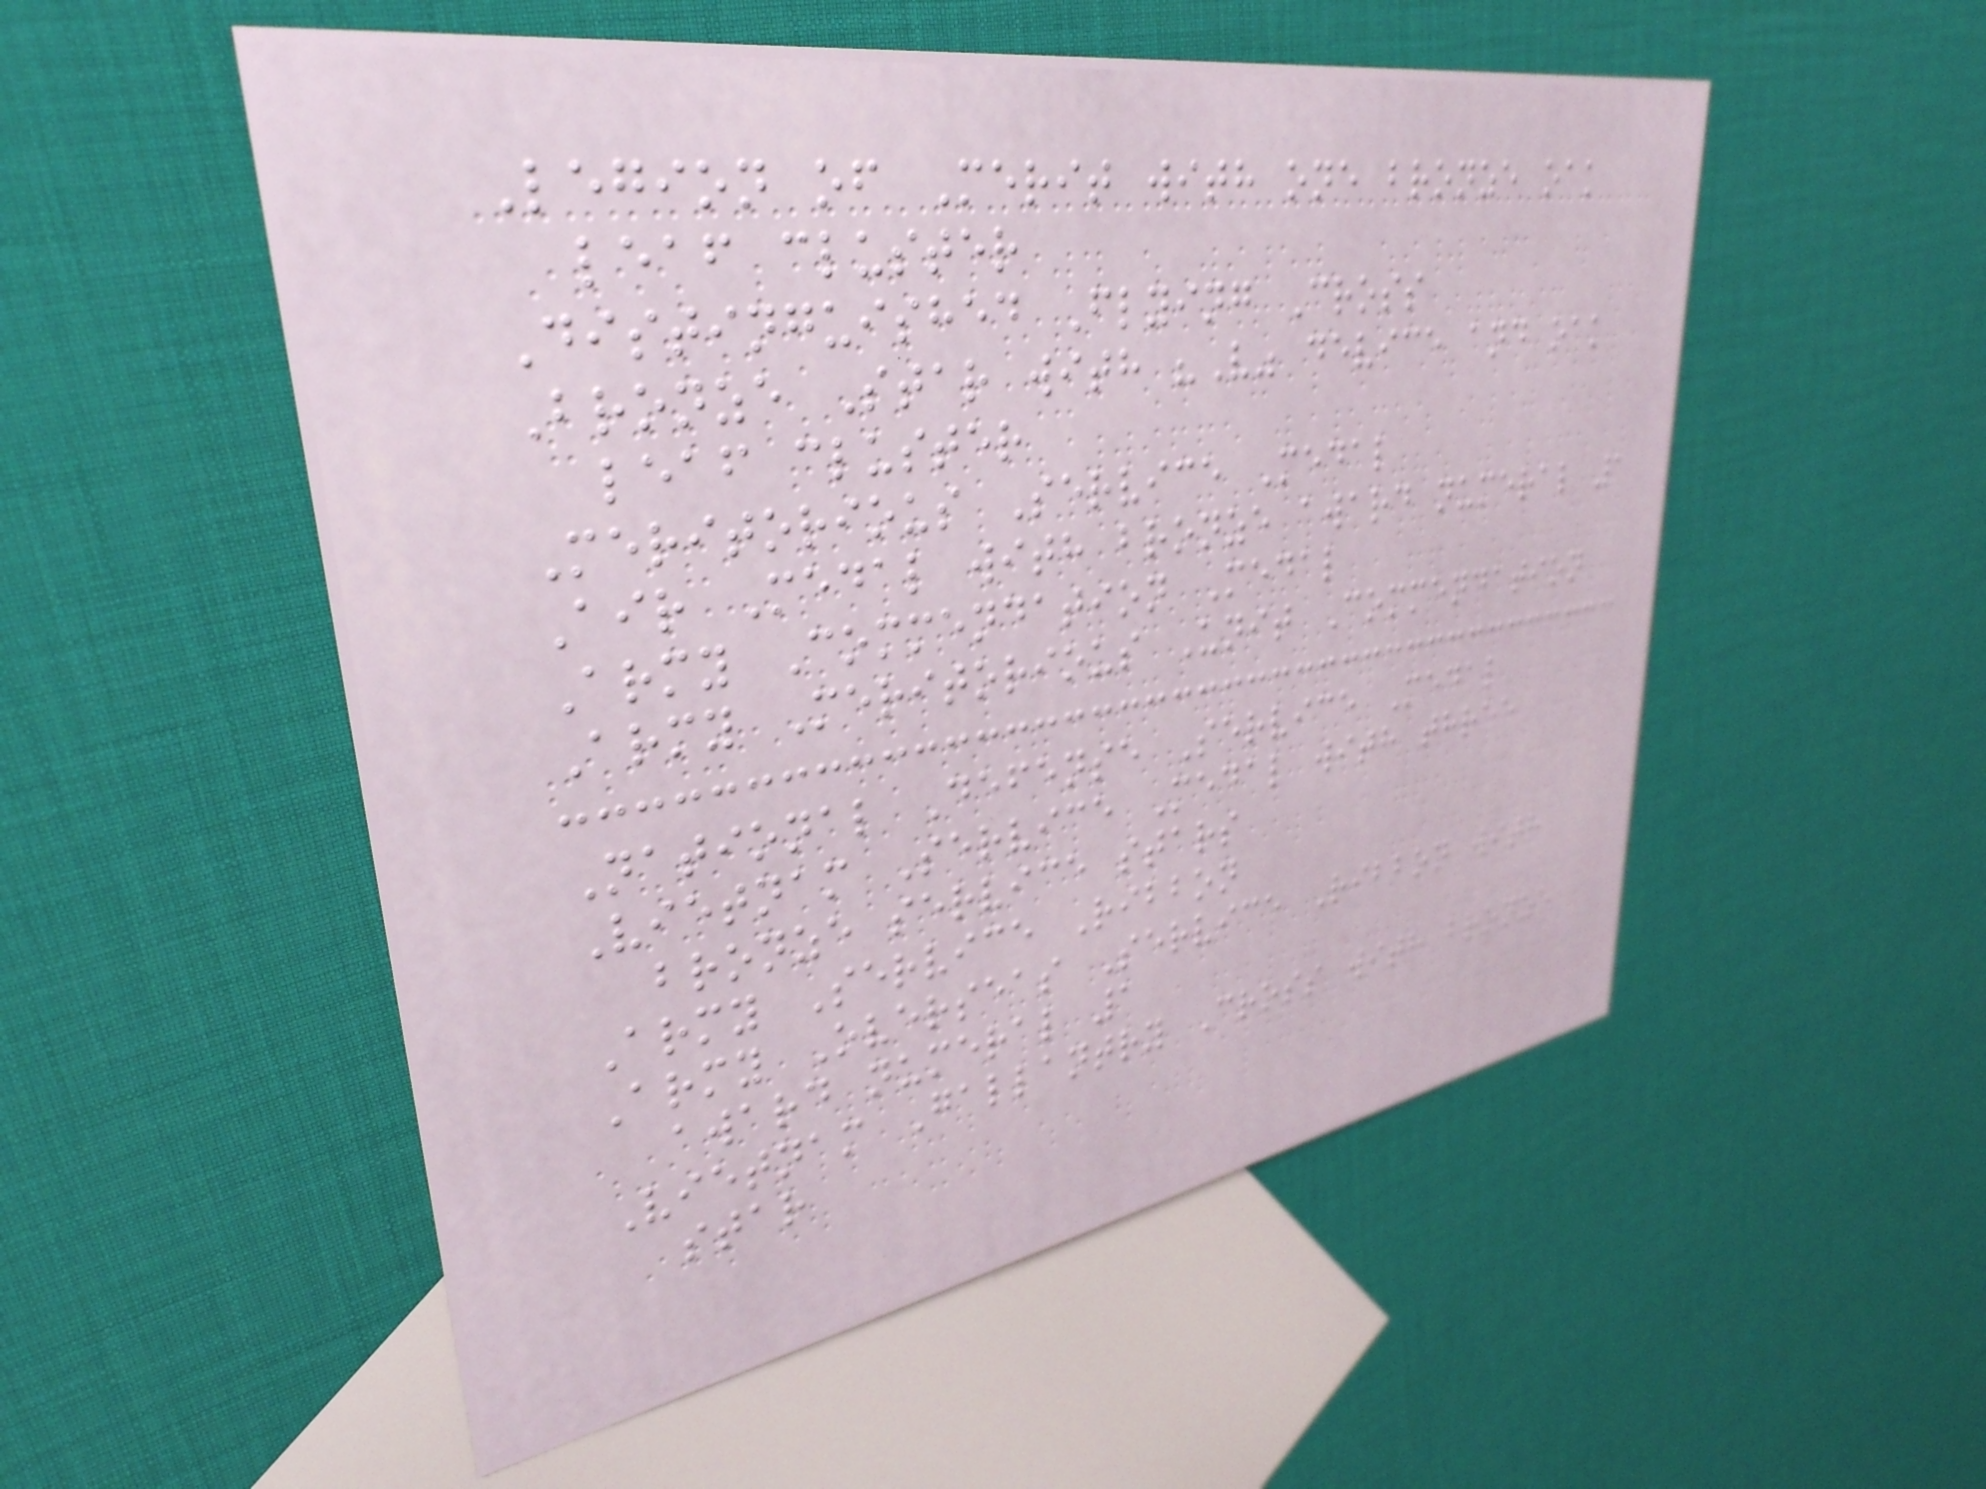Legion of Merit with one bronze oak
leaf cluster
Distinguished Flying Cross
Bronze Star with "V" device and oak
leaf cluster
Meritorious Service Medal
Air Medal with bronze award numeral 1
Army Commendation Medal
Army Meritorious Unit Commendation
National Defense Service Medal
Vietnam Service Medal with three
bronze service stars
Army Service Ribbon
Army Overseas Service Ribbon with
award numeral 1
Vietnam Gallantry Cross with bronze
star
